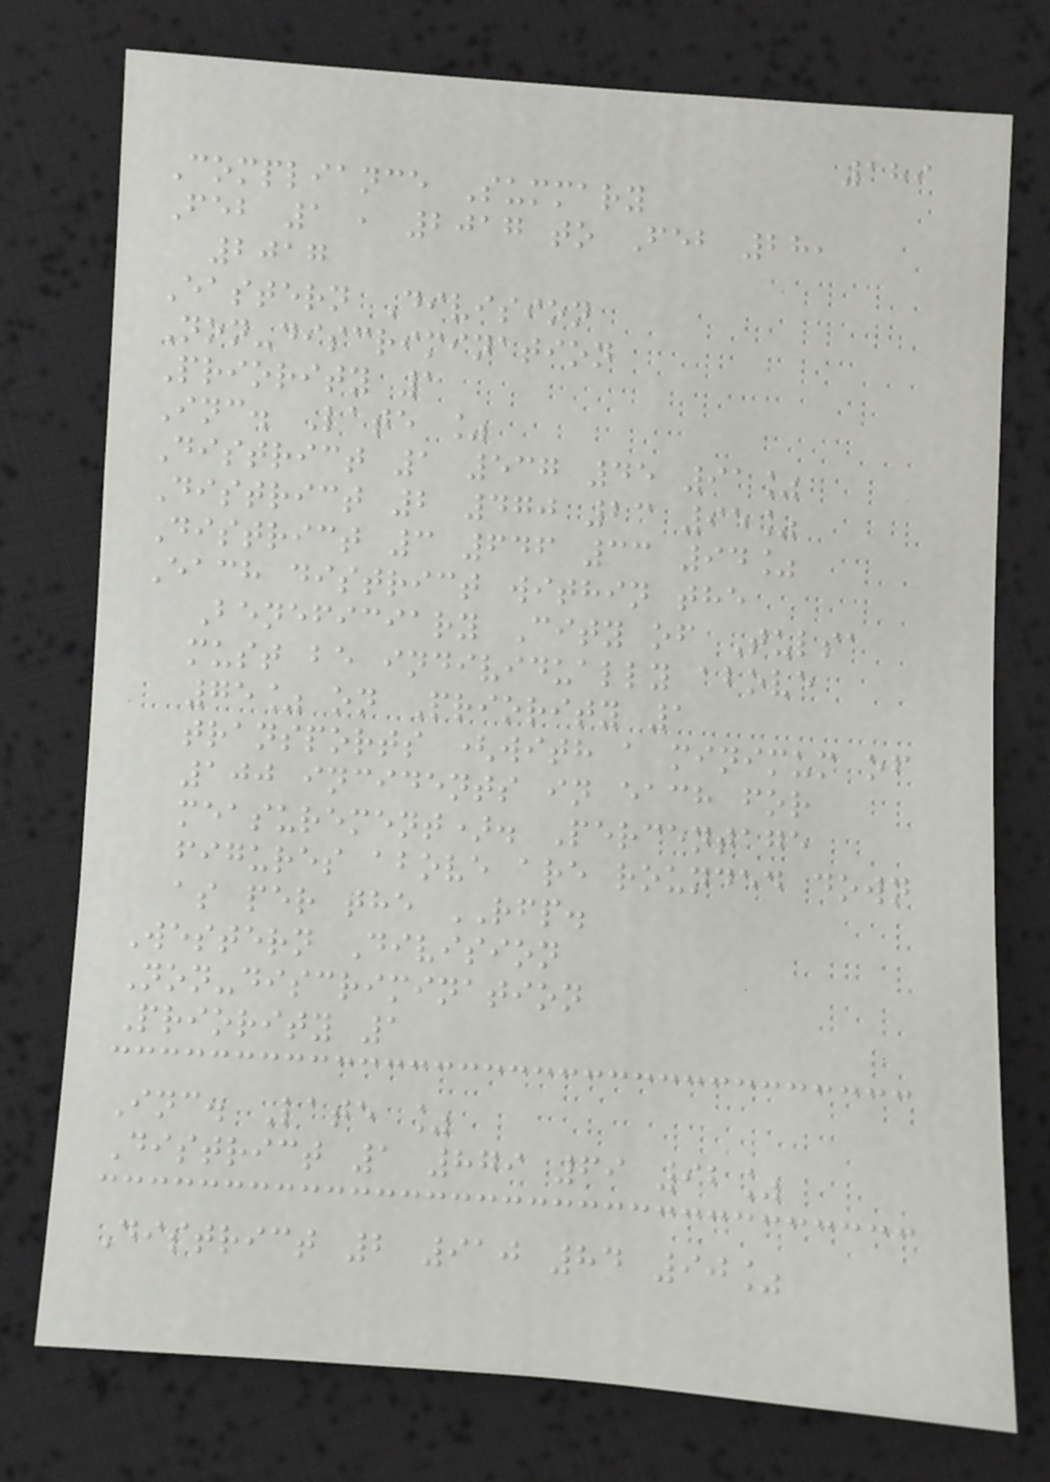189
Compliance Summary
Feb 1 , 2017 to Feb 28,
2017
Eastern Division
Non-discrimination
Priority 1
Inc. Late %
District 1 537 45 91%
District 2 470 23 95%
District 3 646 33 94%
Each district within the
Beneficiary City of Tulsa
must be individually above
75% on Priority 1
transports (with a minimum of
100 incidents in each for
measurement). Percentage
figures above are rounded down
as per the RFP.
Western Division
Non-discrimination
Priority 1
Inc. Late %
District 1 879 69 92%
District 2 910 84 90%
